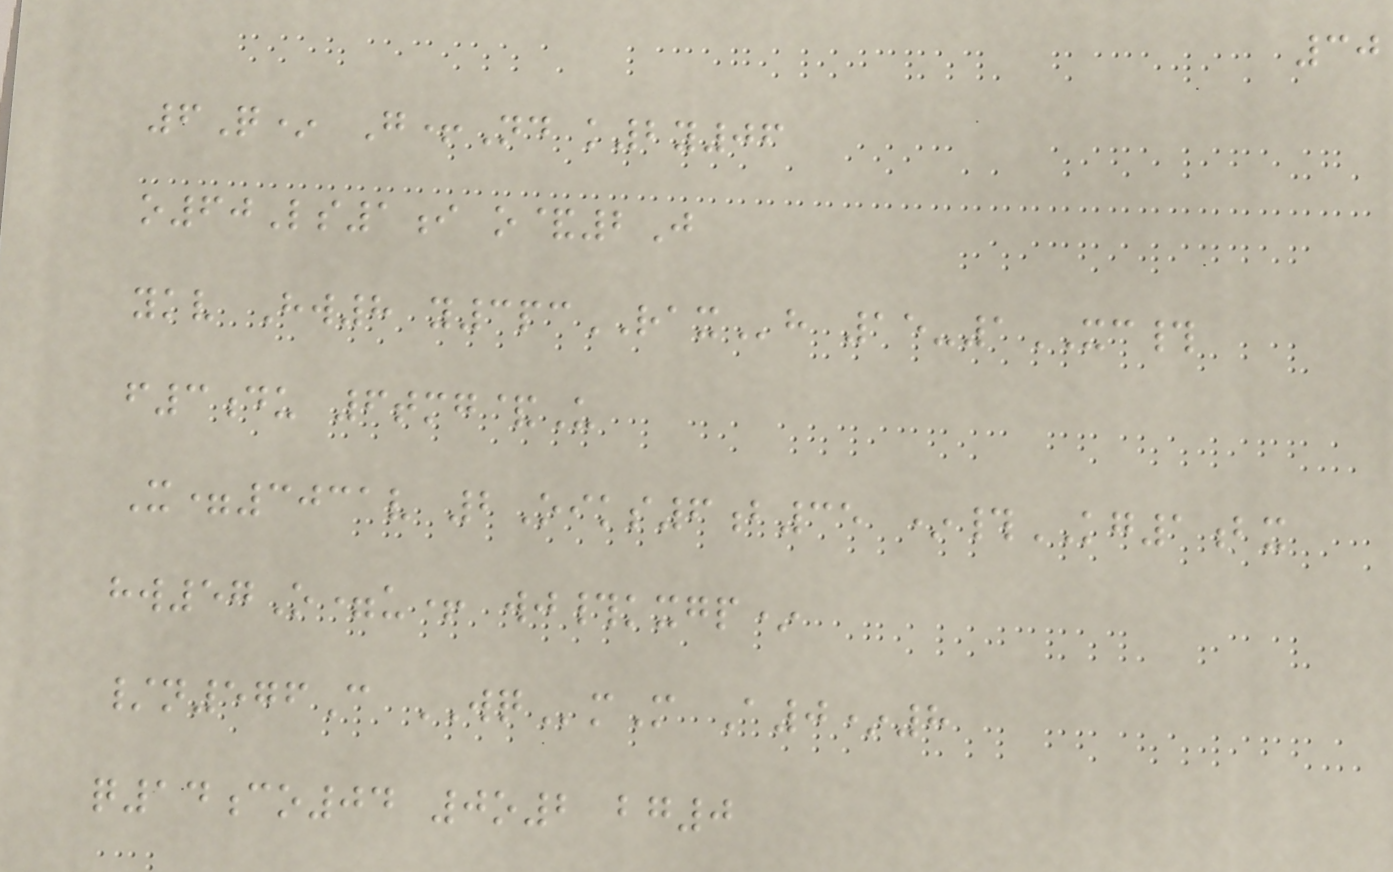30
6Q* G+Nd k2y06
o60Ls1i o&2J
ykv Hw8 y3pcRAXh 15-1XC#
f3du 6tmg&U
X=3031v 2Oiks6b35 *#KG1bx
hw57O=u+ wj#kxgp*
/n576C WQmM A0*8
q14co04 0o2 bg0
